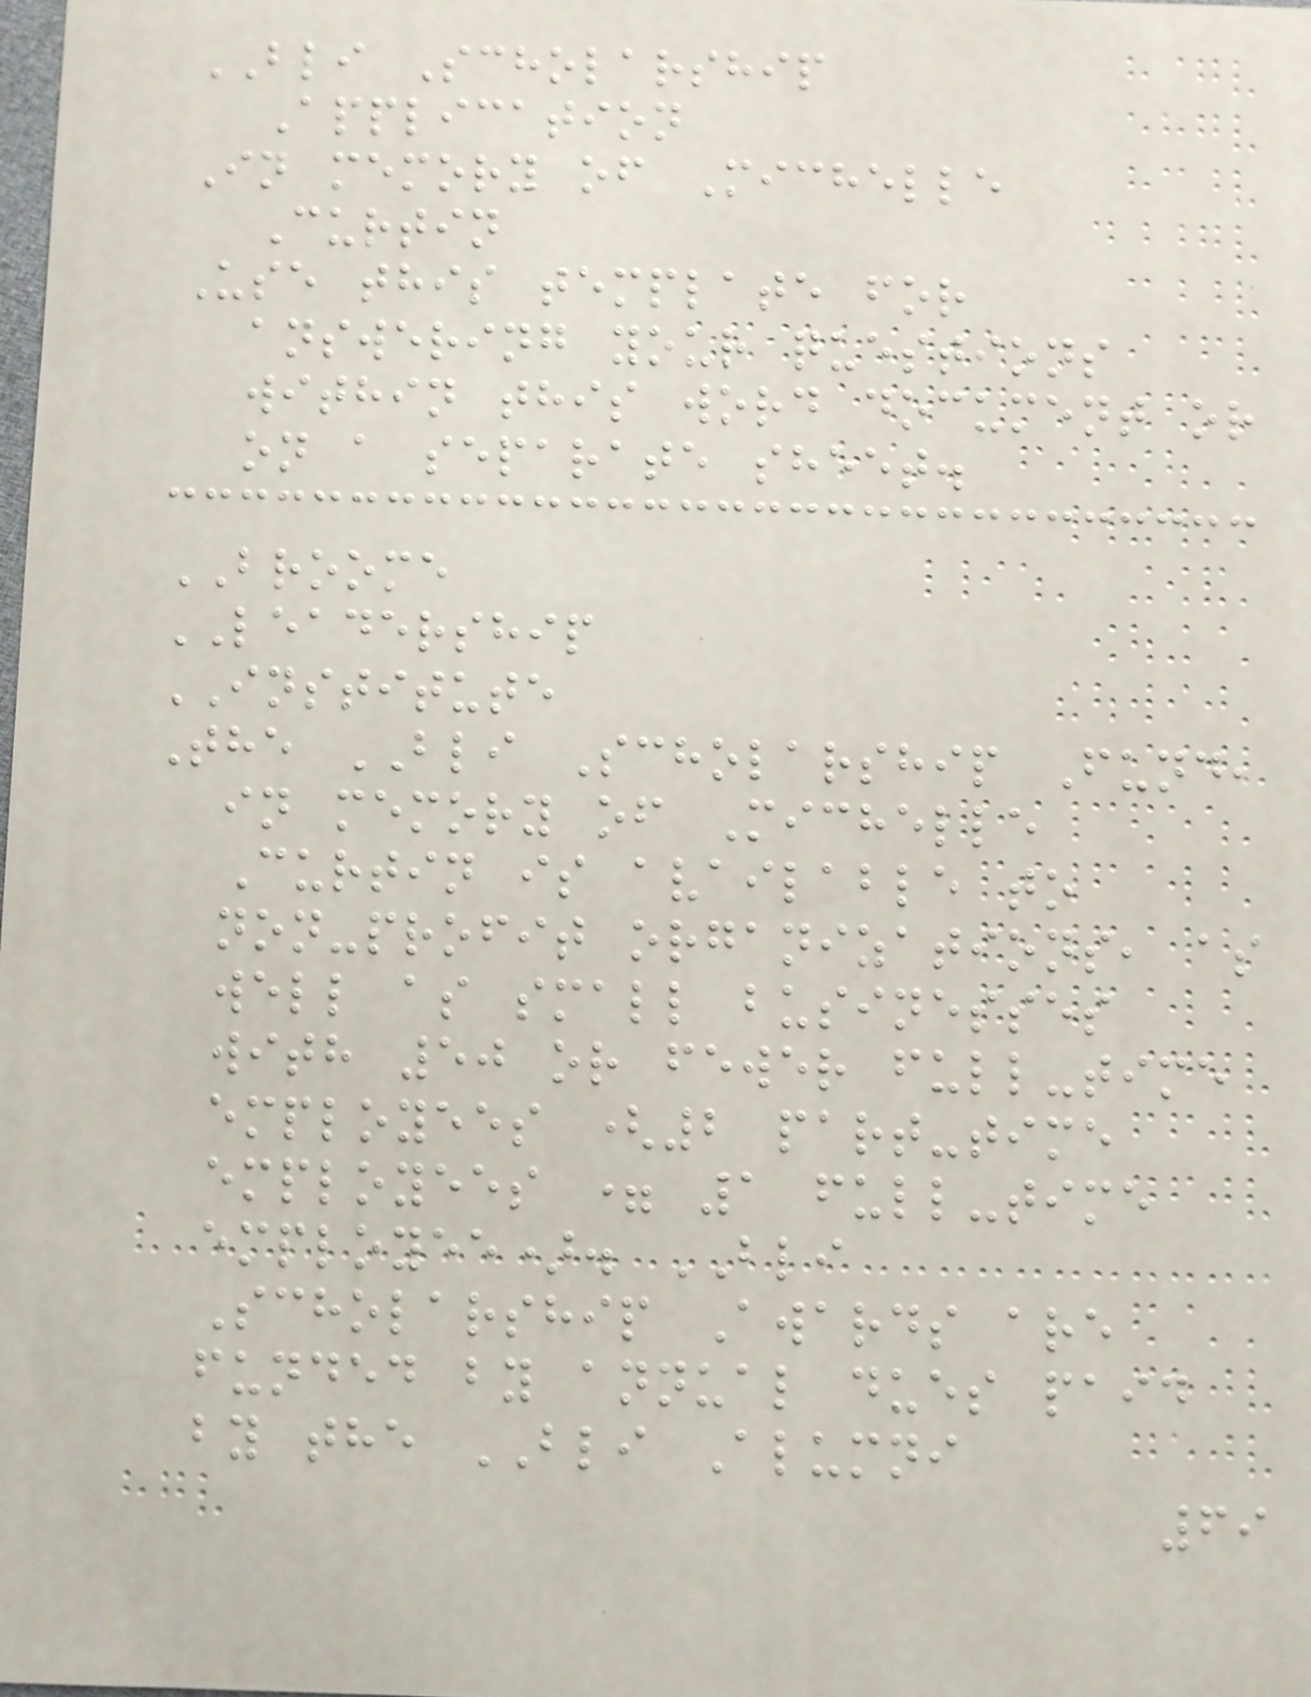BLI Scholarship
Application
In memory of Michelle
Curtin
Use this template for
answering your questions
within this word document or
on a separate sheet.
BROOME
LEADERSHIP
INSTITUTE
The BLI Scholarship Fund,
in memory of Michelle
Curtin is available to
non-profit organizations, as
well as small businesses
with 50 or fewer full-time
employees (2 part-time
employees = 1 full-time
employee). BLI
Scholarship Awards are
funded by annual dues paid
by the BLI Alumni
69
